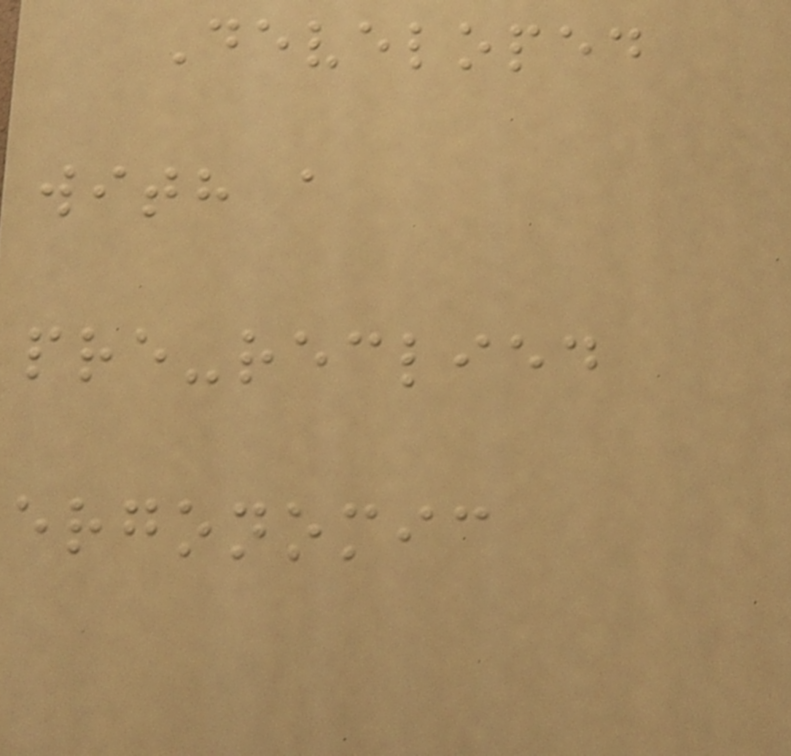Developed
with a
pre-reclied
ergonomic
